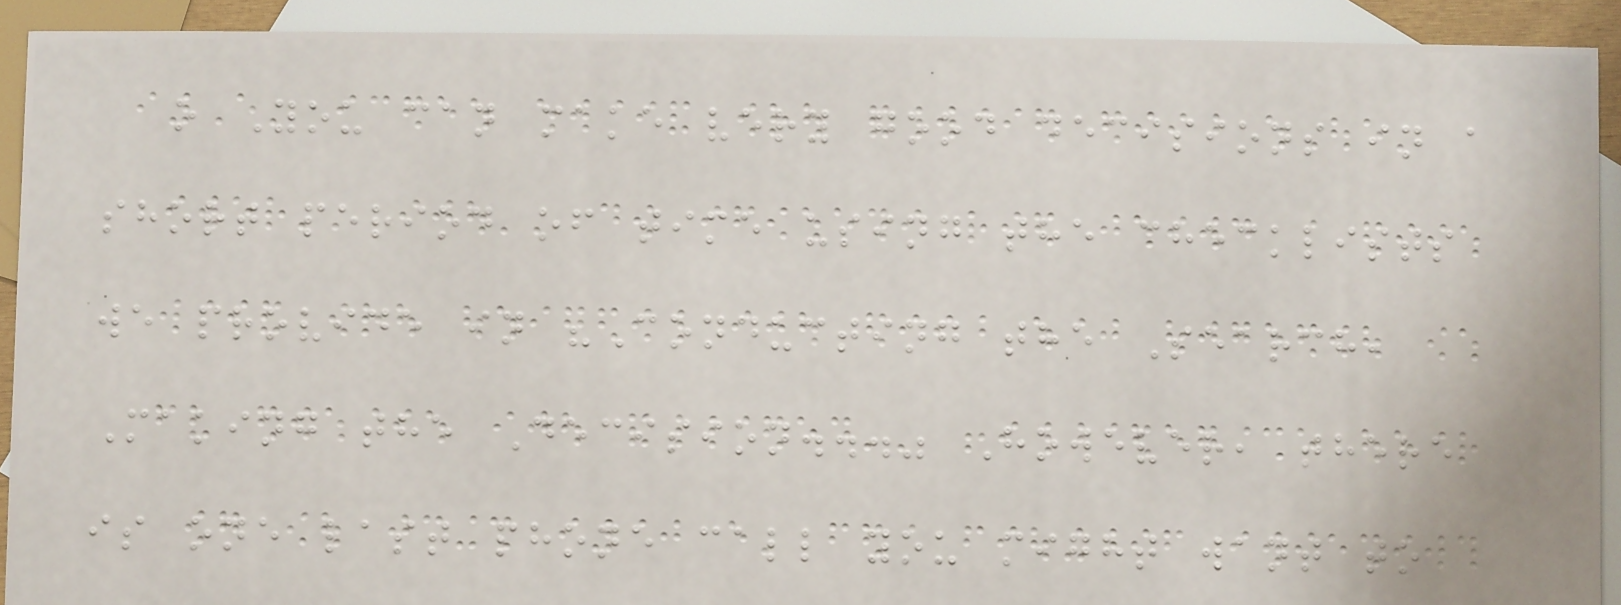o You can make very good decisions in a
short period of time using the checklists
we provide in "Conducting the Search,
Making the Decision..." However, there
is one last phone call you might want to
